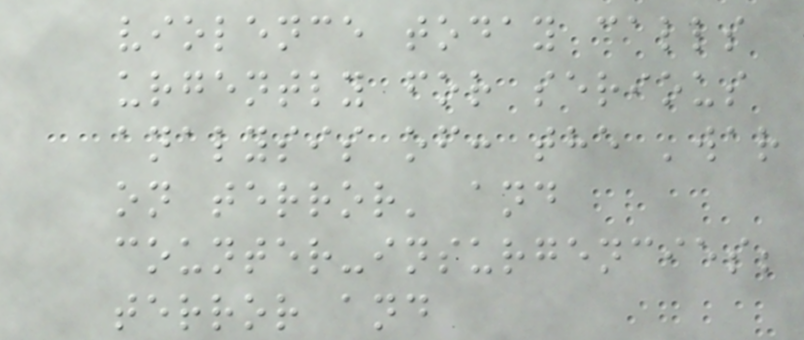violence today calls
urgently for serious
analysis of: the 'war
on terror' and
counter-insurgencies;
terror and
